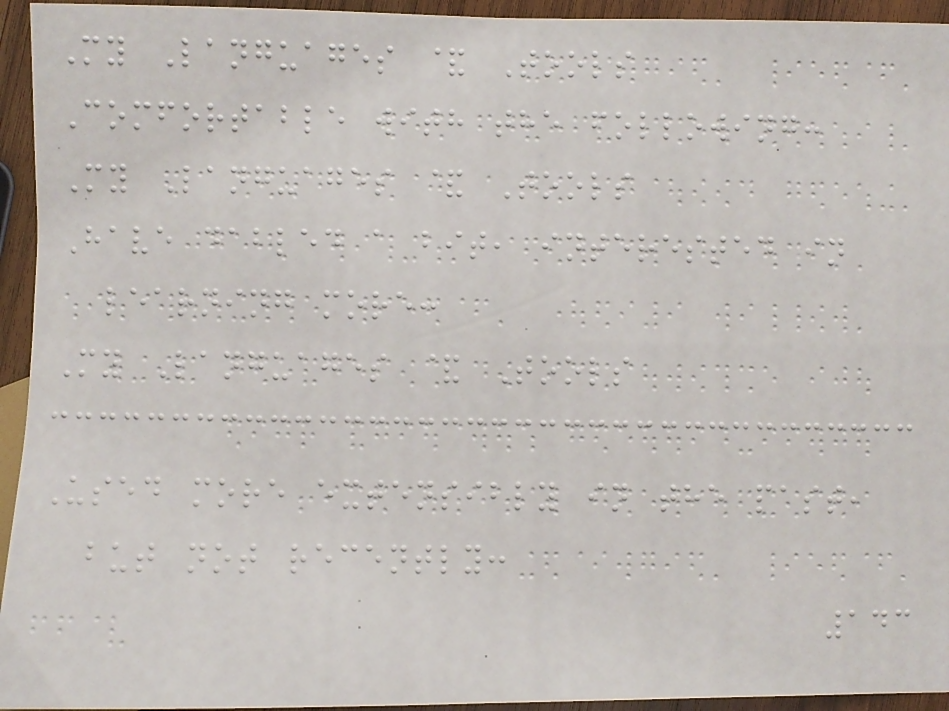My Languages & Tools
Comfortable with the following:
My Languages & Tools
Have dabled a bit, interested in
learning more:
My Languages & Tools
Used more extensibly in the past,
but not recently:
143
